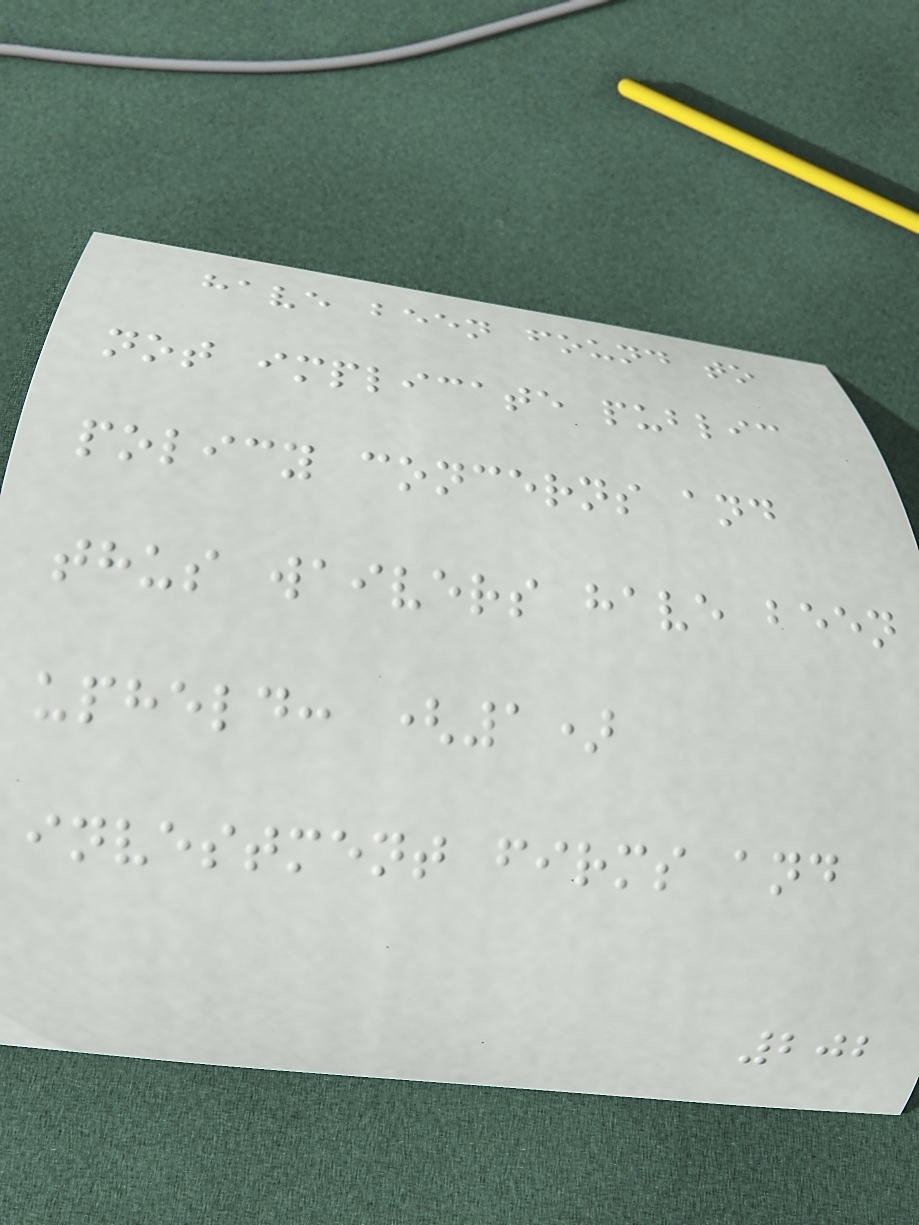have been found to
not implicate public
policy concerns and
thus waivers have been
upheld: (1)
investment firms and
202
